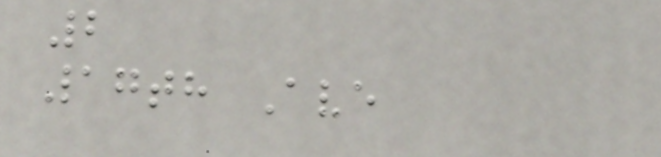2
17th Ave
